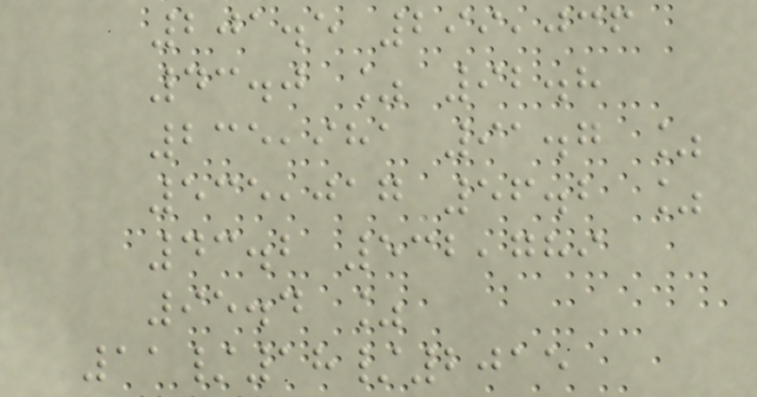201.5 299,036
43.0 % 92.8
235,981 91.7 %
535,017 56.2 %
43.2 532,789
95.4 %
11/18/2015
